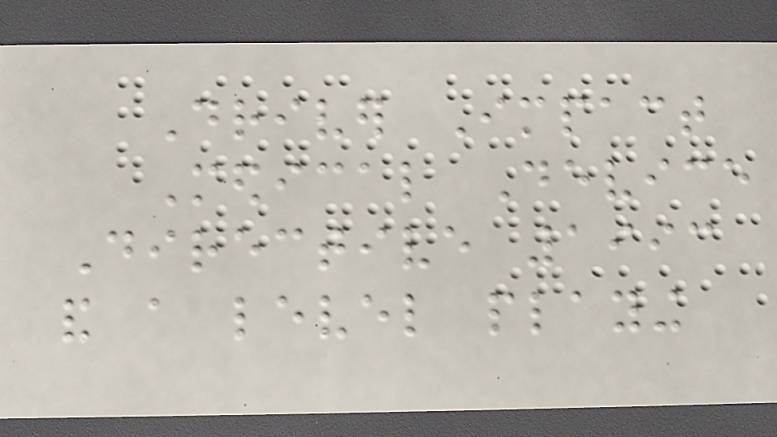Driver Impact
Medical Device
Directive 1993
and a level playing
